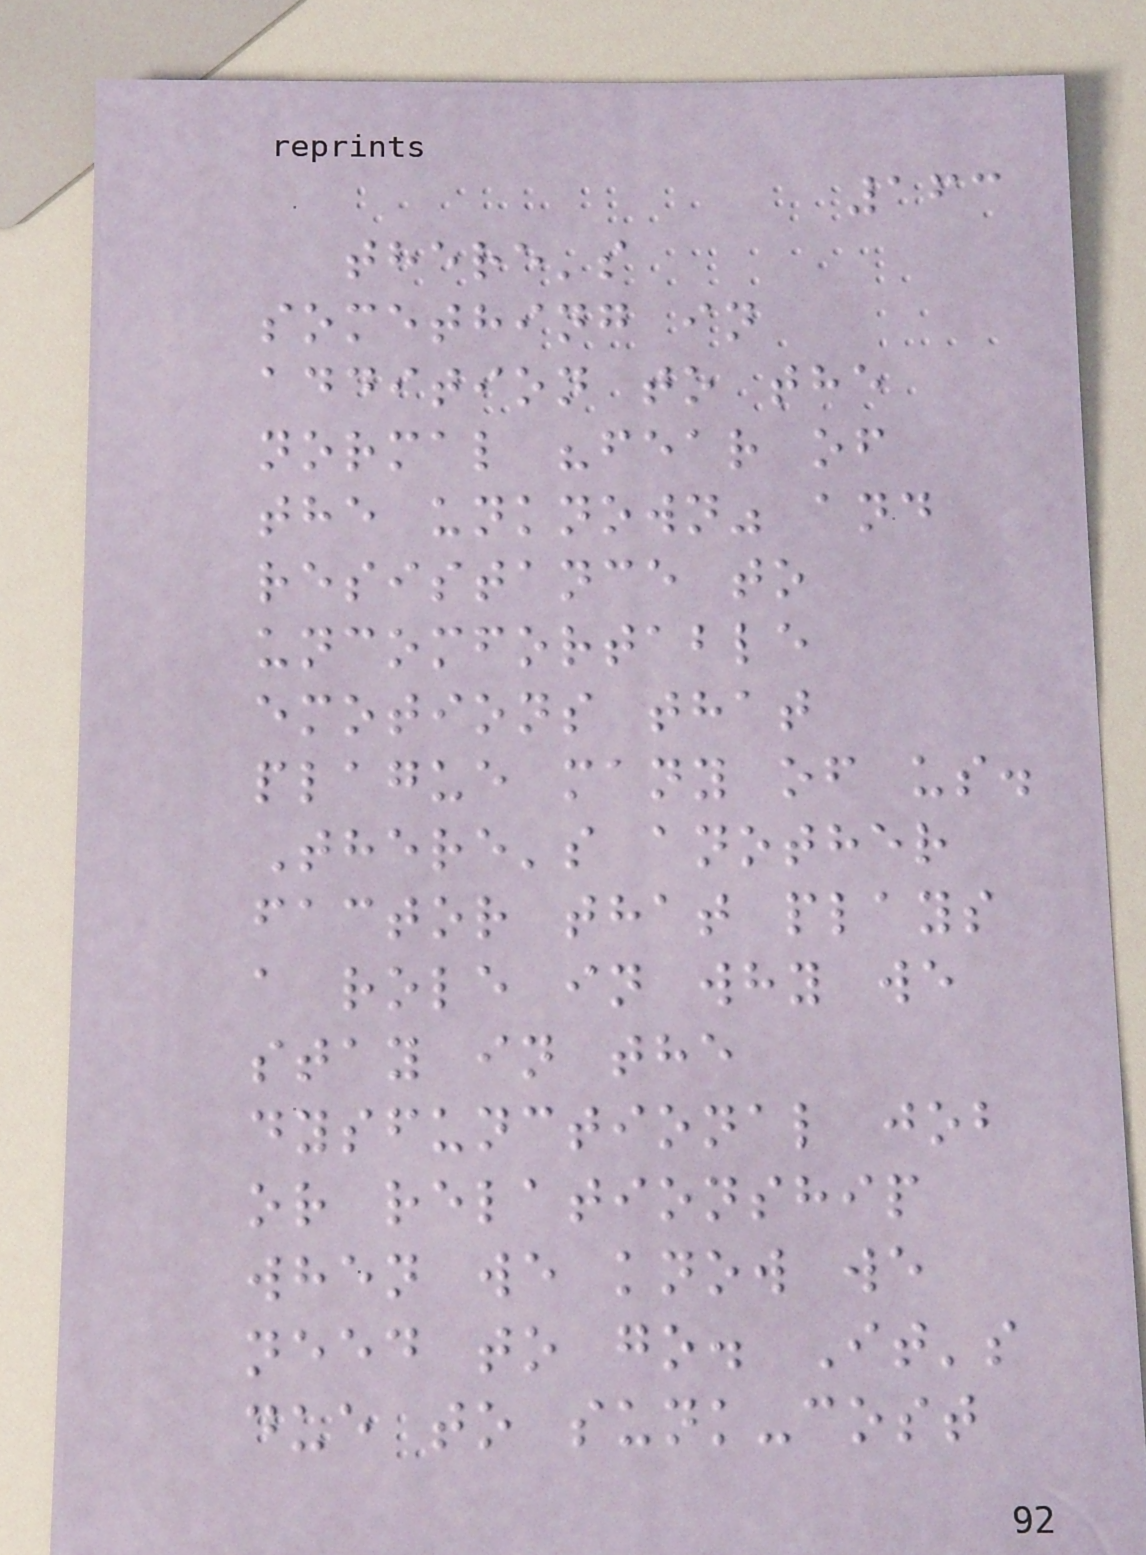163
there's
something in
addition to the
normal "fear of
the unknown" and
resistance to
uncomfortable
emotions that
plague many of us.
There's another
factor that plays
a role in why we
stay in the
dysfunctional job
or relationship
when we know we
need to go. It's
due to sunk-cost
